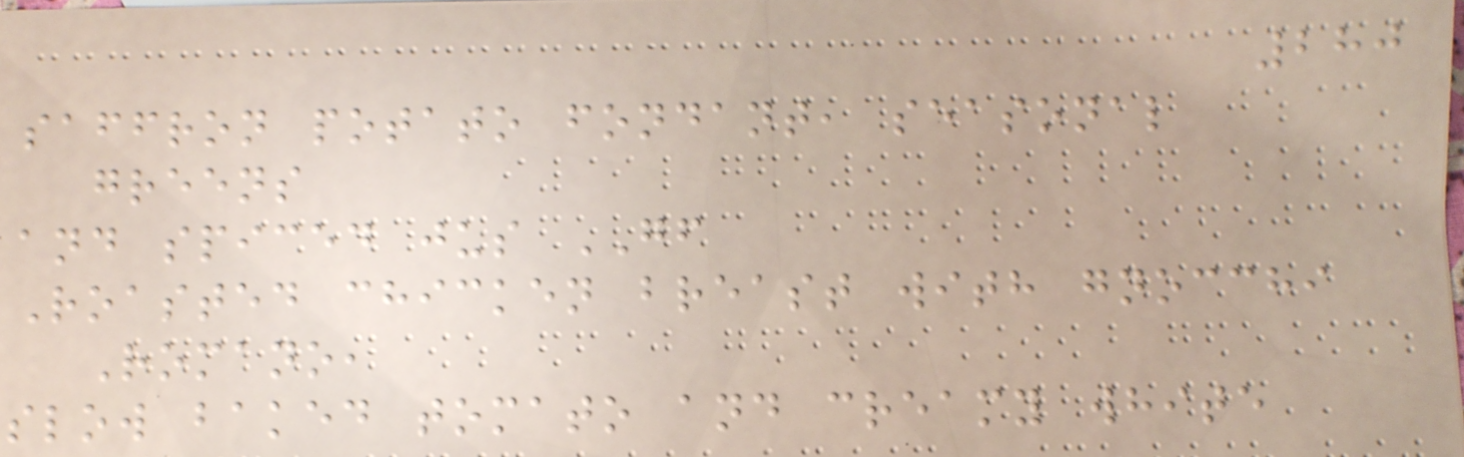280
saffron potato fondant, seasonal
greens
and spiced jus GF
Roasted chicken breast with gnocchi
Romano,
slow baked tomato and creamy white
